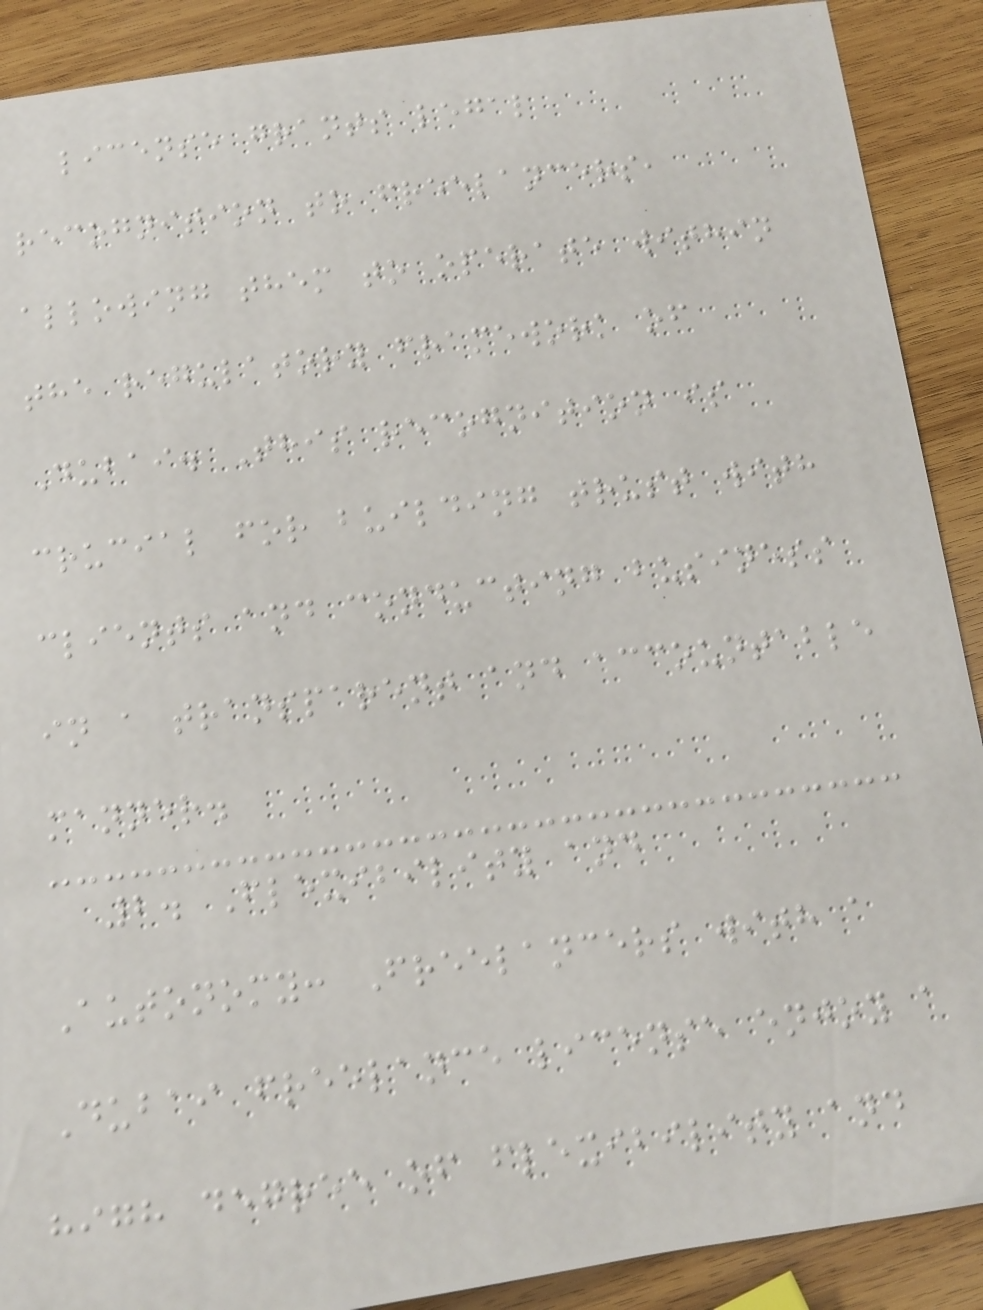license grants legal
recognition to freelancers,
allowing them to operate within
the regulatory framework of
Dubai. This recognition is
crucial for building trust with
clients and conducting business
in a transparent and accountable
manner.
2. Flexibility and
Autonomy: Freelancers with a
Dubai freelance license enjoy a
high degree of flexibility and
